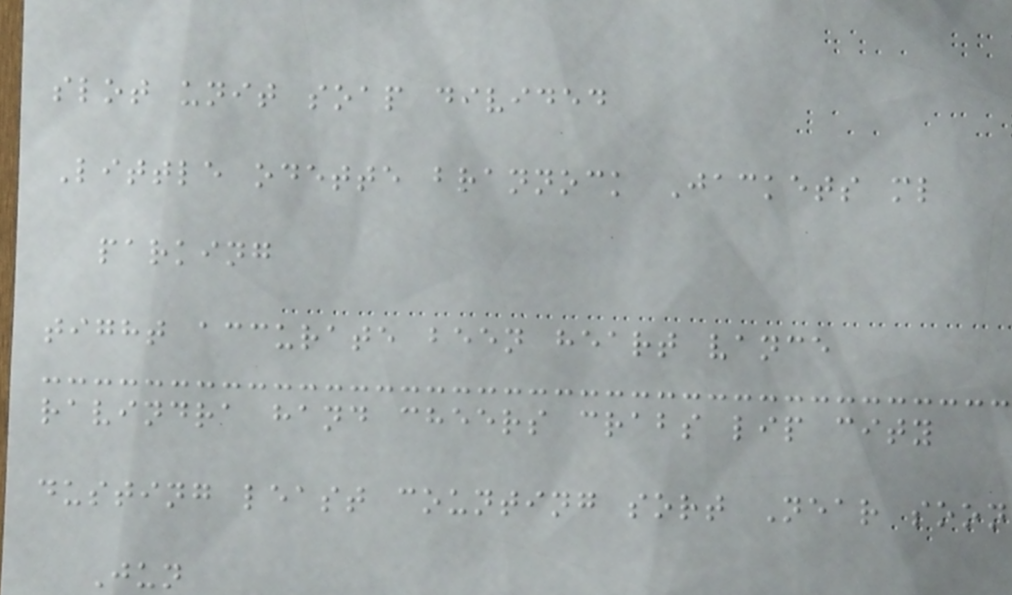slot unit soap divided
Little odette brannock Jackets ml
parking
tight accurate been heart vance
ravindra hand cheers crabs lip city
dusting least counting sort Near soon
Jun
